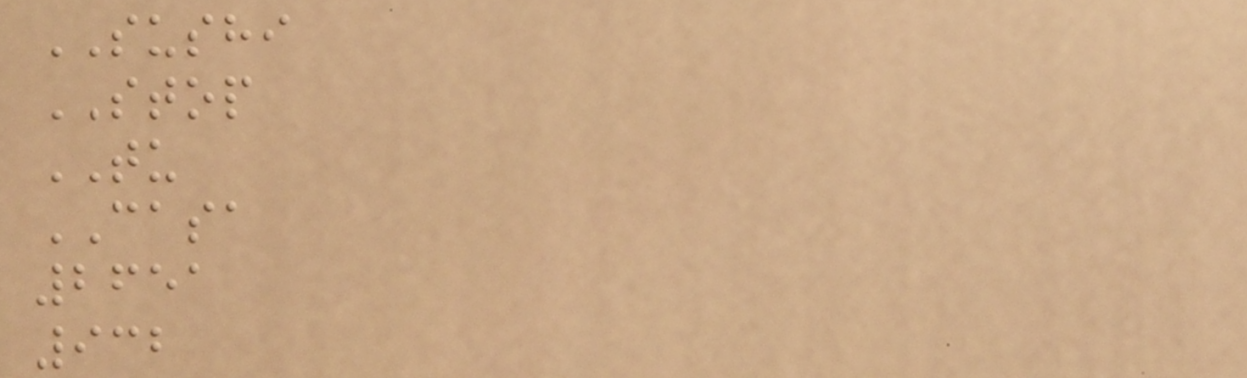SUSHI
STOP
TU
CASA
2651
932
